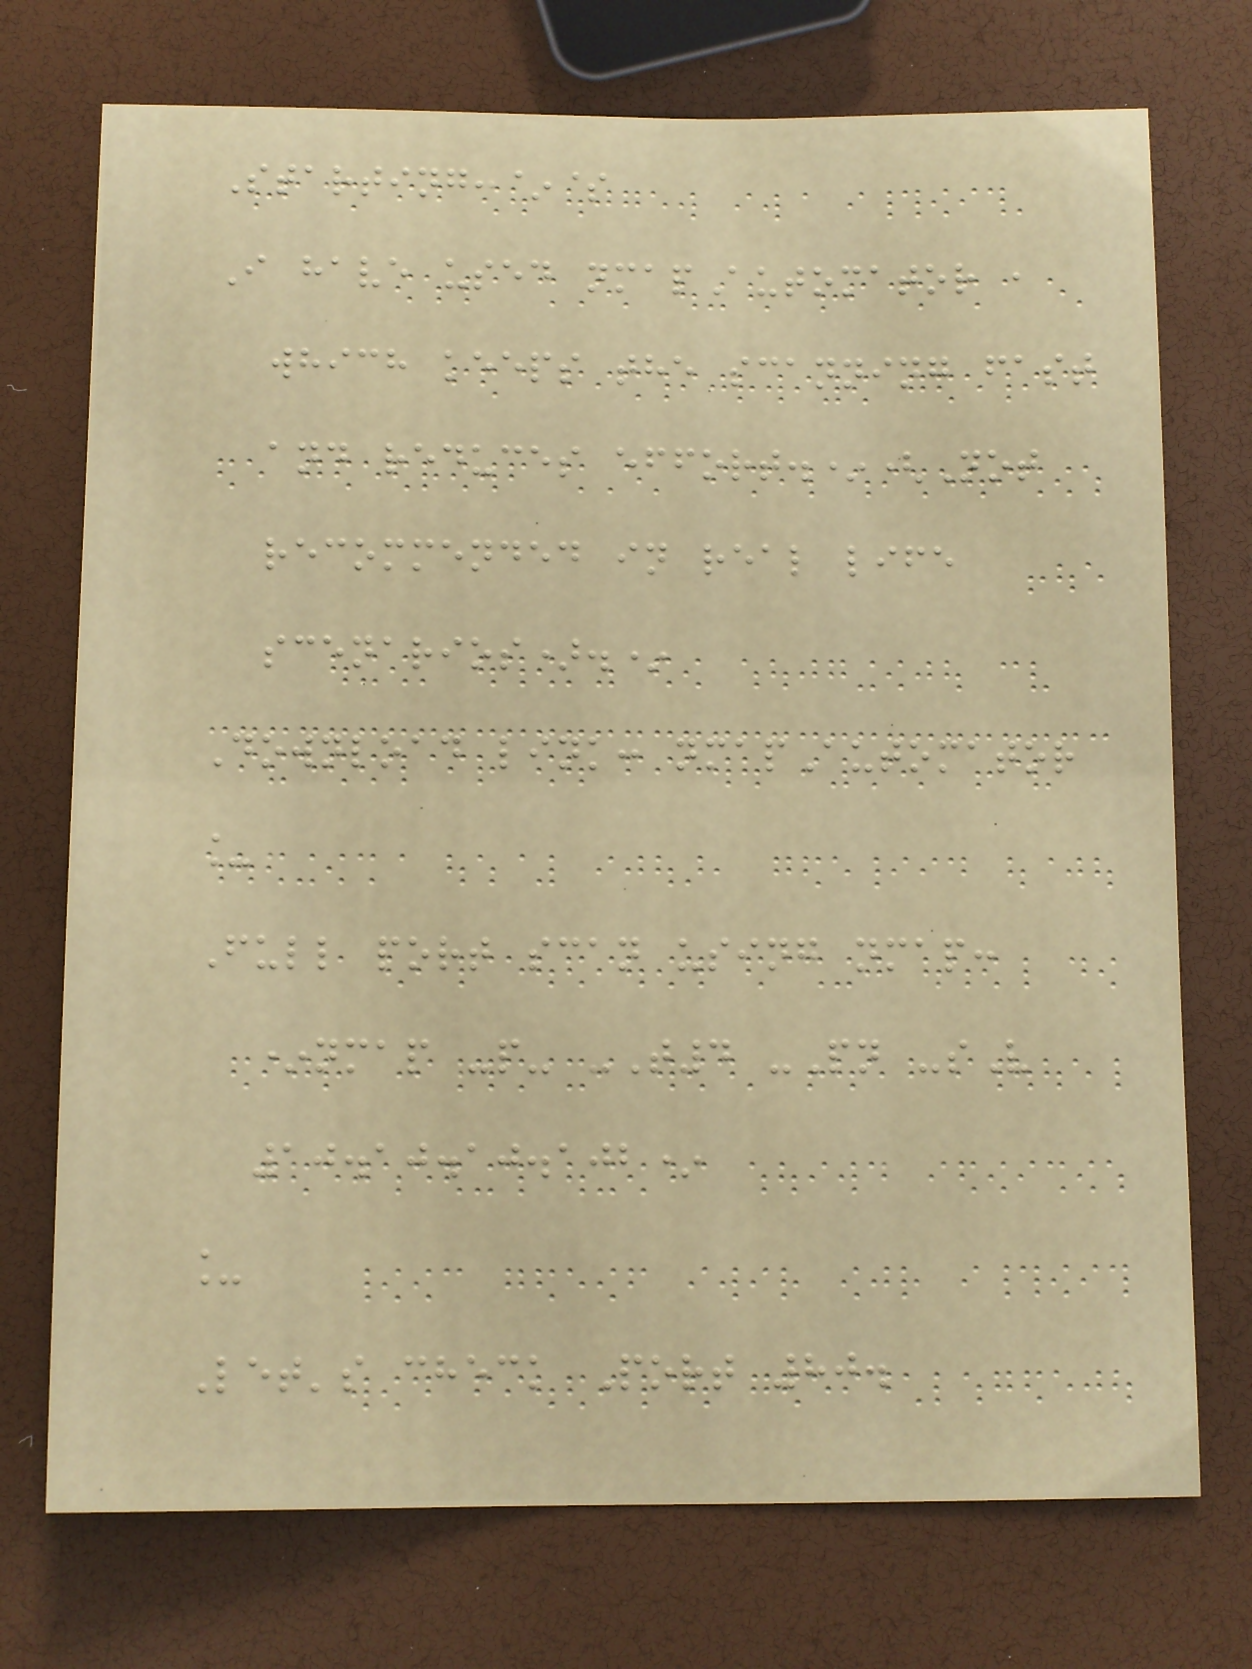Starting:~$
I have used nmapAutomator ,
which keeps the scanning fast
and reduces effort.*(Not
recommended in real life
scenarios).*
Download link: nmapAutomator
_
Full port scan using nmap:
*nmap -p- -T4 -Pn -sV
10.10.10.102*
_
Let's check Port 80.
